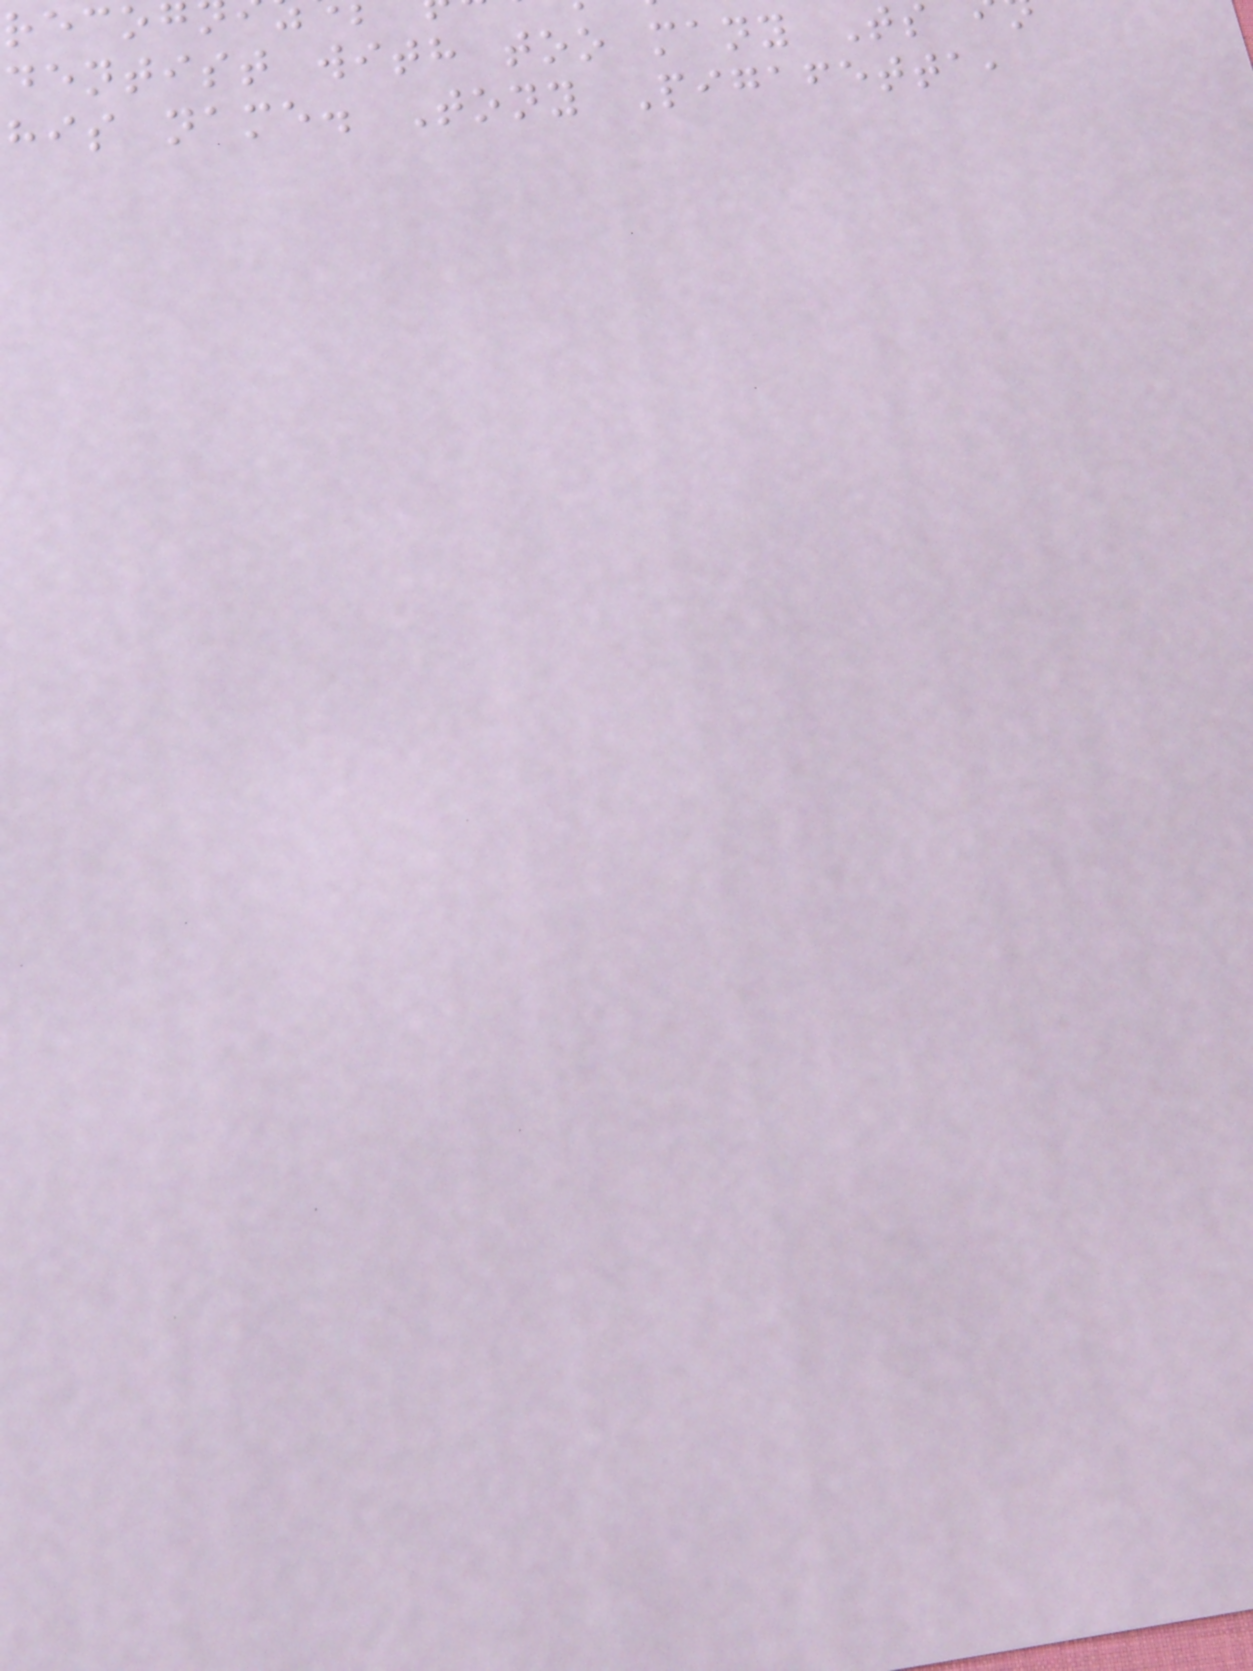dentist with too many Ts
his name. Tony Pigafetta,
